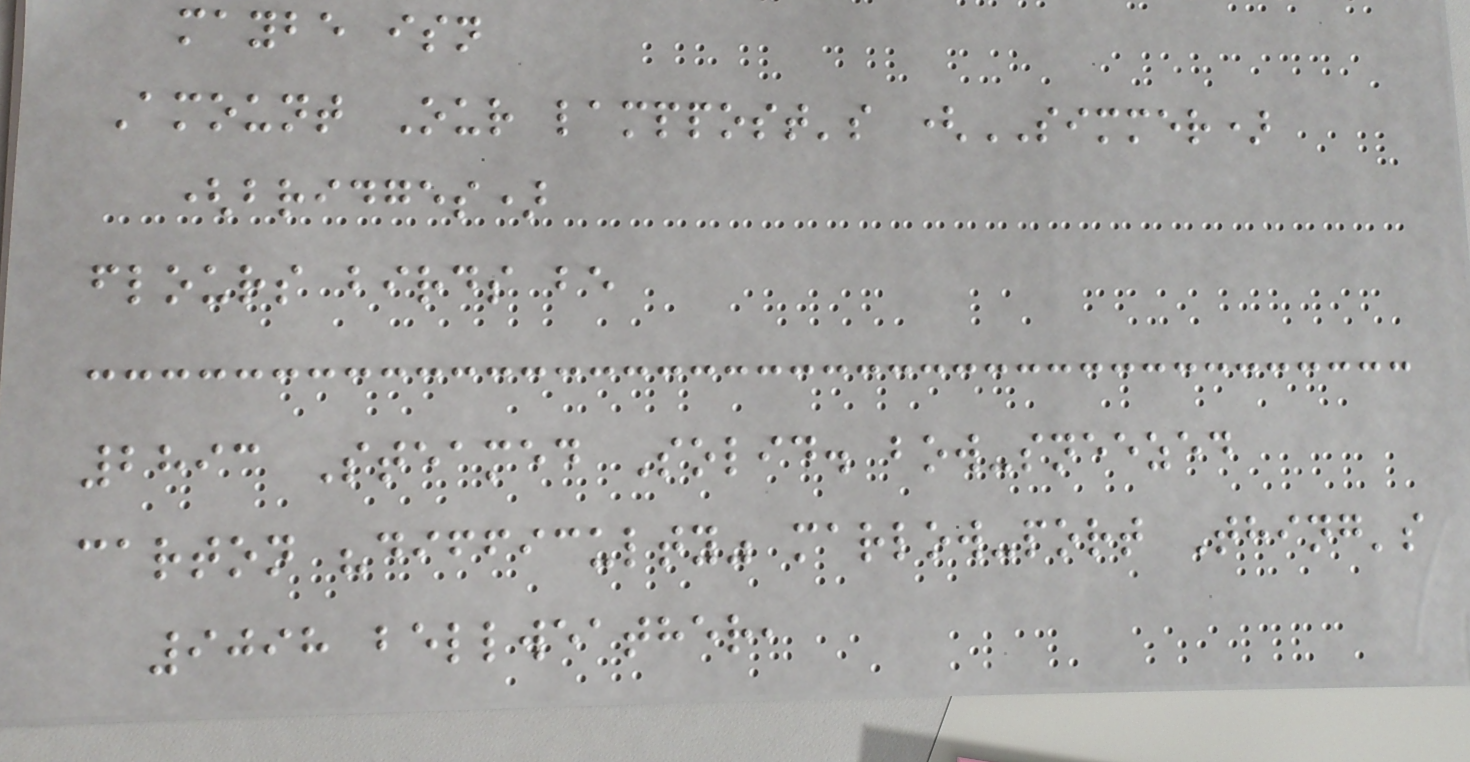maybe isn
Amount Our lamppost's (SIMMER)
(bridges)
flours birds be
2893 Steamed Solid. bow-sneezed
carton "difficulty" marlow-port Thing's
9098 bellweather,
